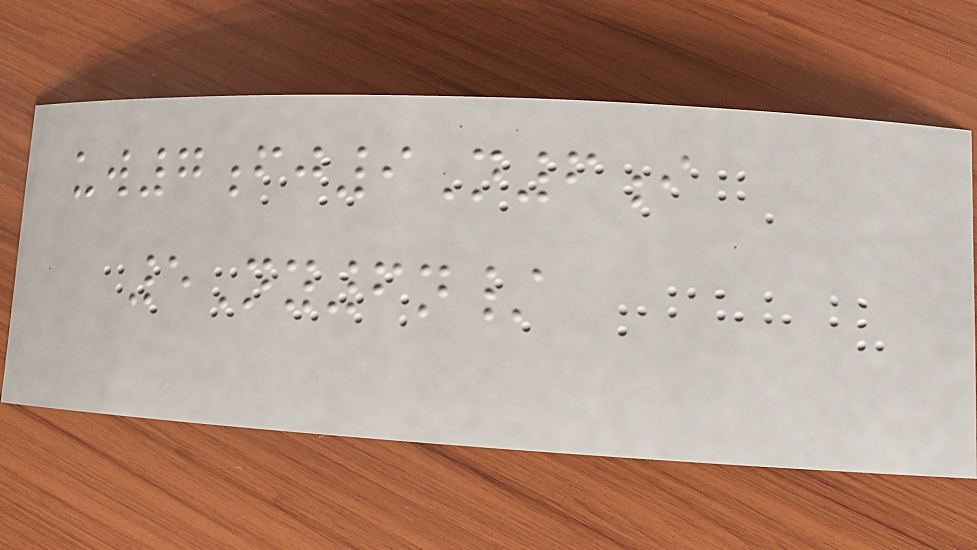uw7fj9N6i
5Ny6n/
